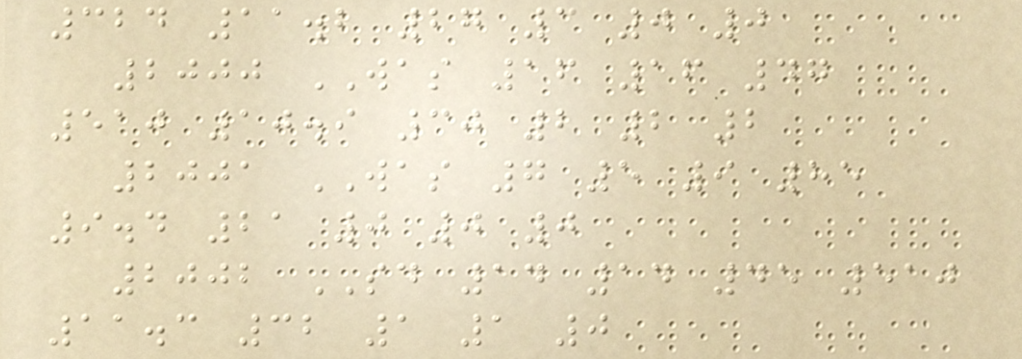324 11.2 27 3 0 0
2000 WAS 16 16 47
510 10.9 30 2 2 2
2001 WAS 7 5 9 85
9.4 21 0 0 0
2002 SD 14 14 45 510
11.3 32 1 1 0
